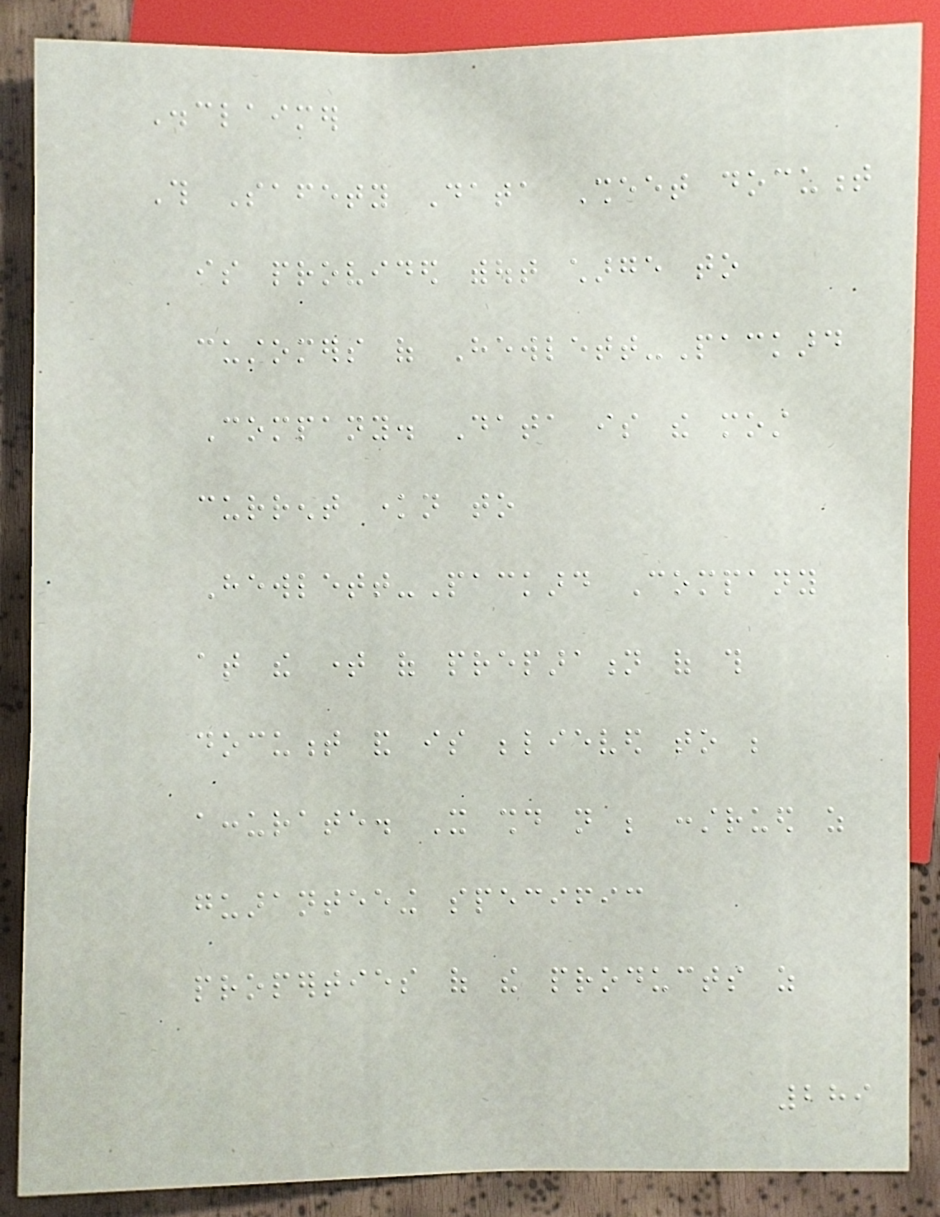Disclaimer
This Safety Data Sheet document
is provided without charge to
customers of Hewlett-Packard
Company. Data is the most
current known to
Hewlett-Packard Company
at the time of preparation of this
document and is believed to be
accurate. It should not be construed as
guaranteeing specific
properties of the products as
289
